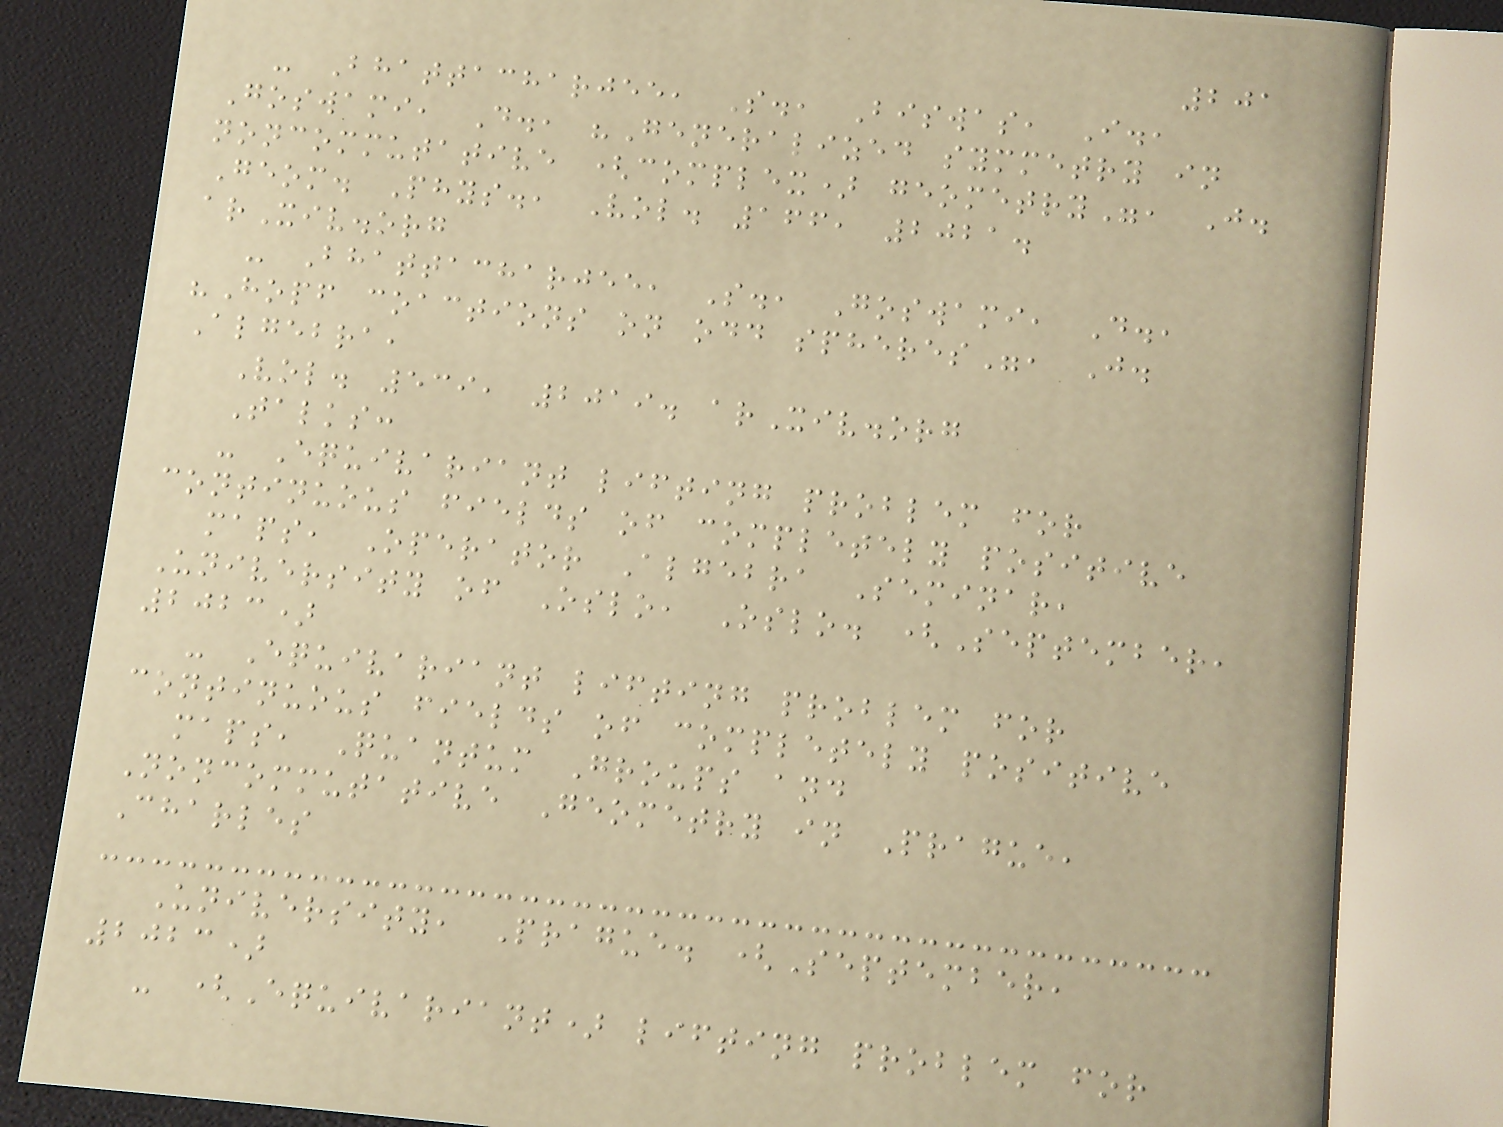201
- Bhattacharjee, S., Biswas, I.,
Goswami, D., "Generalized symmetry in
noncommutative (complex) geometry", J.
Geom. Phys., Vol. 166, 2021.
arXiv.org
- Bhattacharjee, S., Goswami, D.,
"Hopf coactions on odd spheres", J.
Algebra,
Vol. 539, 2019. arXiv.org
Talks:
- Equivariant lifting problem for
continuous fields of completely positive
maps, Operator Algebra Seminar,
University of Oslo, Oslo. (September,
2023)
- Equivariant lifting problem for
continuous fields of completely positive
maps, Quantum Groups and
Noncommutative Geometry in Prague,
Charles
University, Prague. (September,
2023)
- (Equivariant) lifting problem for
